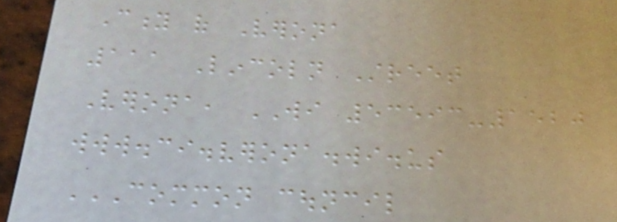City of Verona
111 Lincoln Street
Verona, WI 53593-1520
www.ci.verona.wi.us
COMMON COUNCIL
